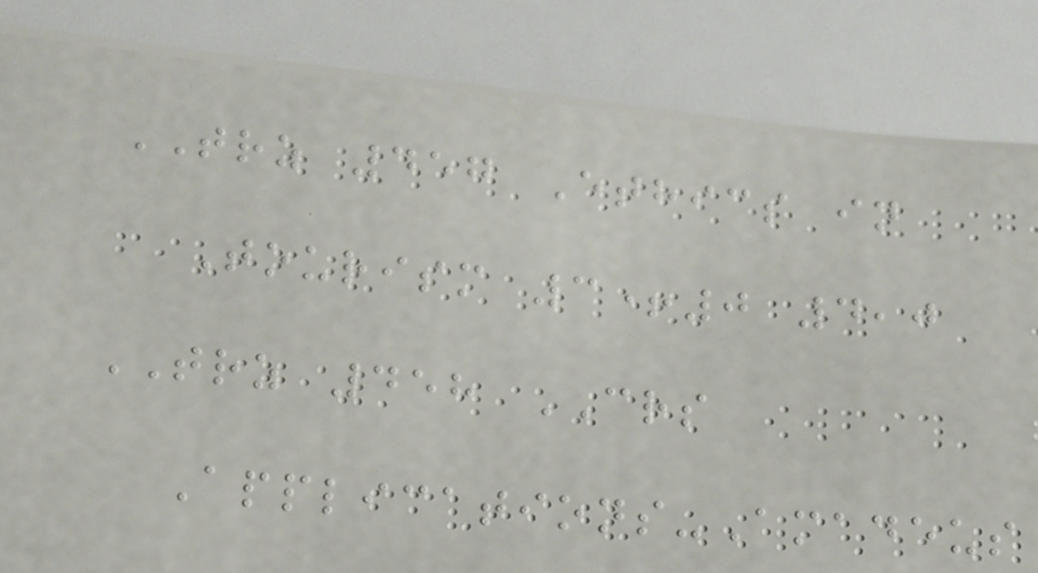TRZ 457 Ethics in
Tourism 3+0 4,0
TRZ 458 CRS
Applications-Amadeus
